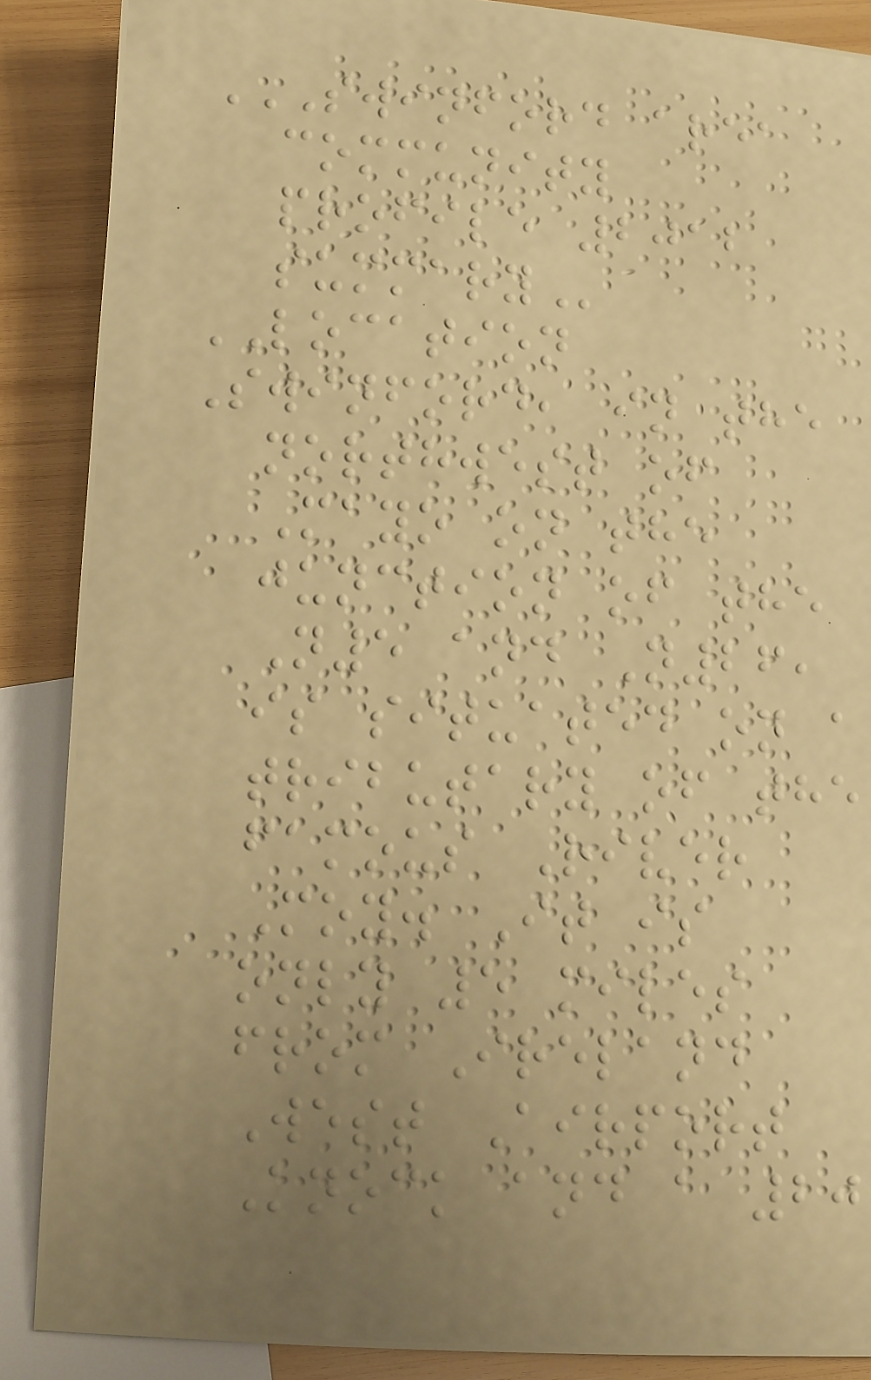SWINFORD AREA
COMMUNITY
PROFILE 2012
SUMMARY
LOCATION
Swinford, in the
northwest of
Mayo on the
junction of the
N5 and N26,
is situated on a
tributary of the
famous River
Moy. It is
only 5 miles
from Ireland
West Airport
Knock and a 20
